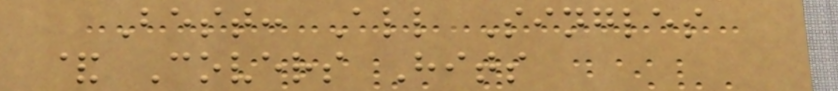Best: All Singles
& Covers Hits
